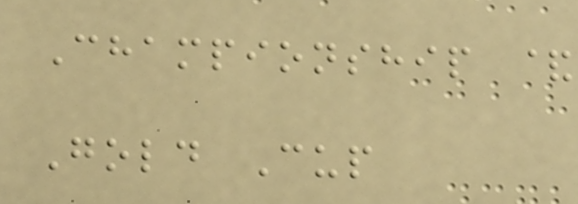Championship &
Gold Cup
